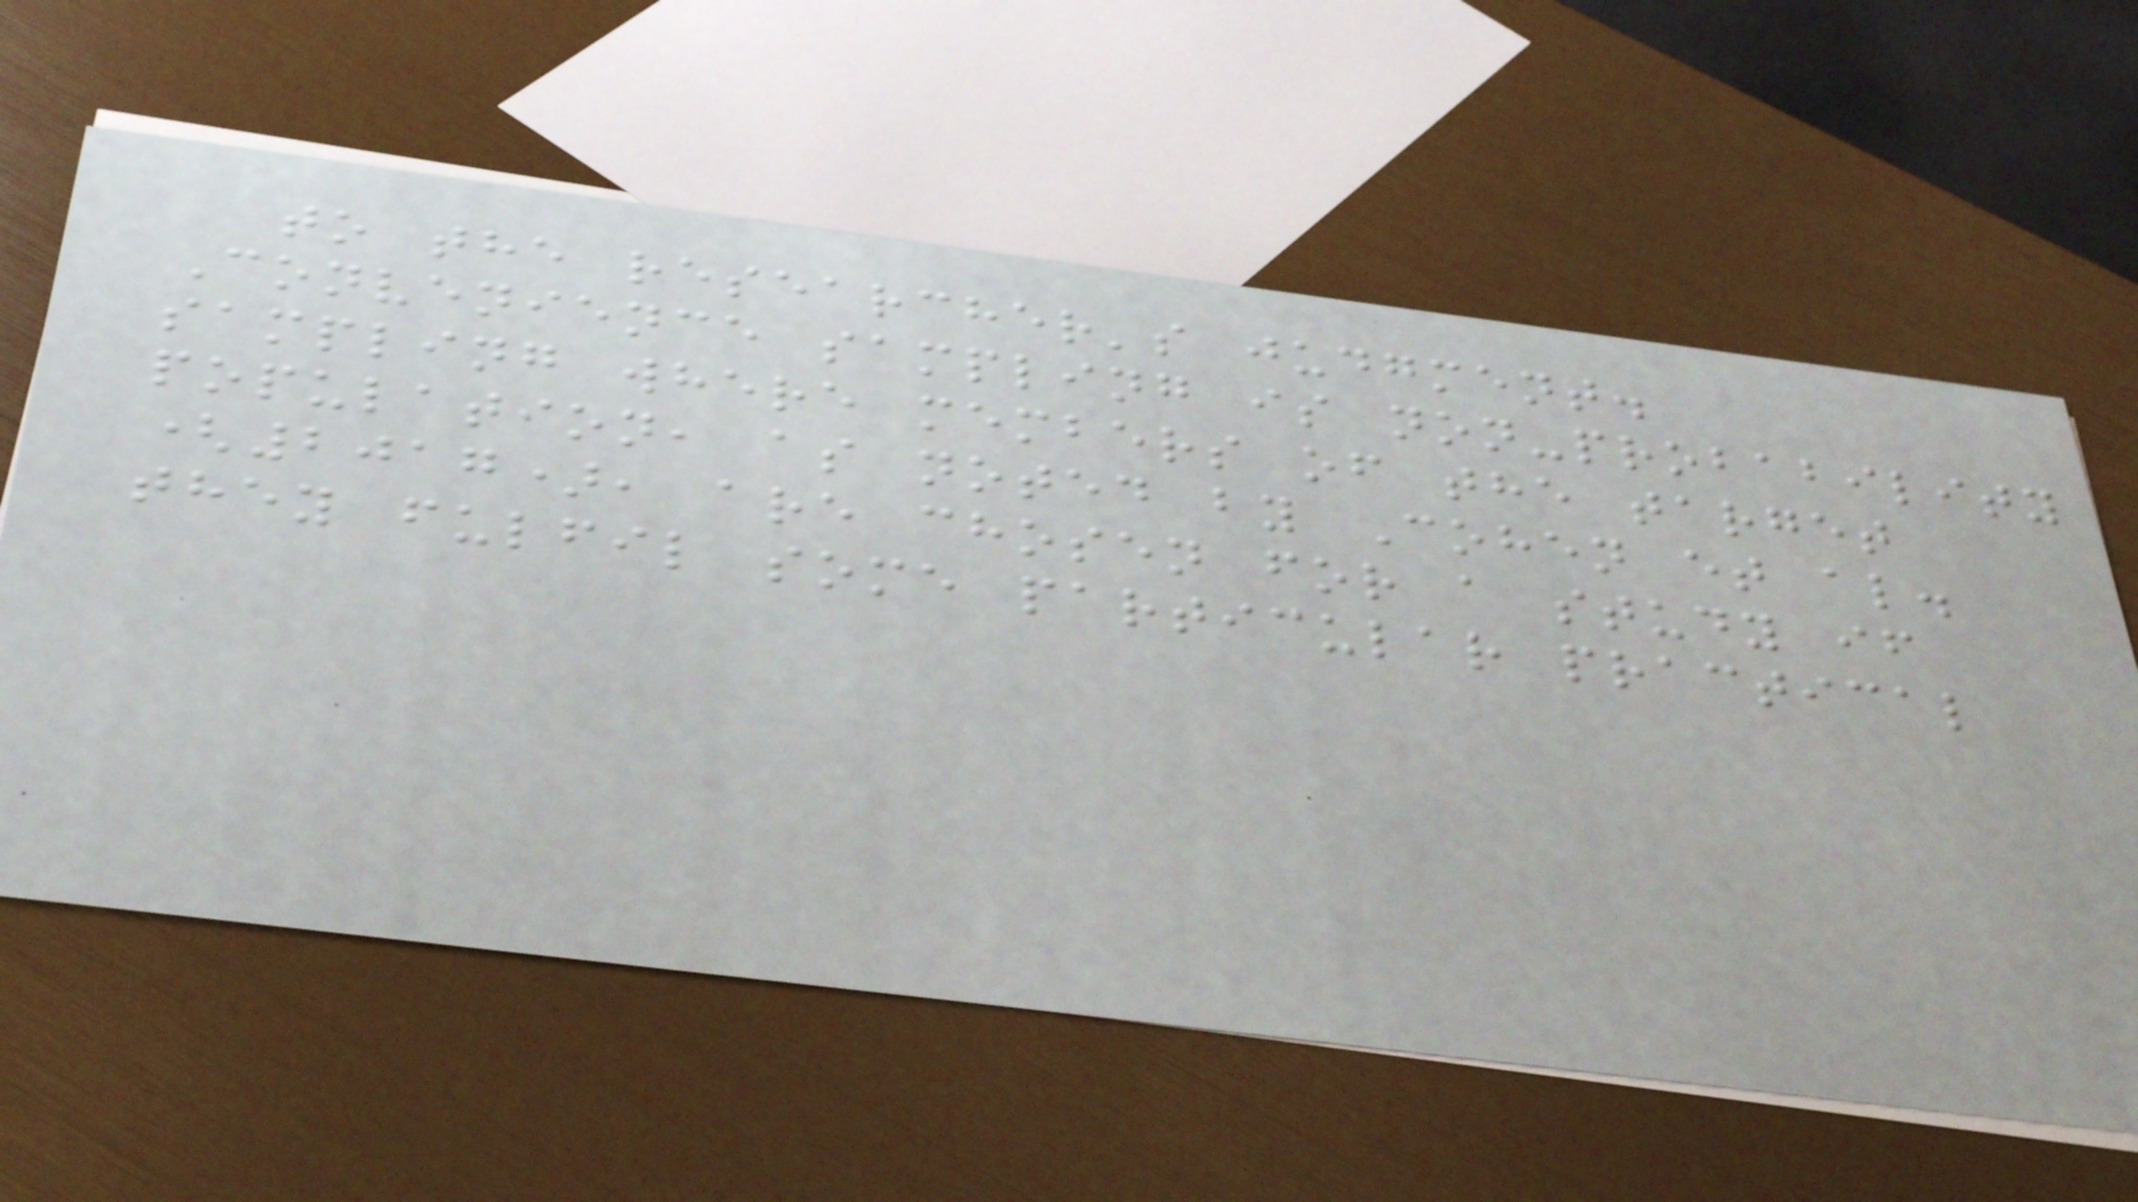to the researcher's judgment.
Convenience sampling is non-probability
sampling where members of the target
population, as noted by Cohen et al.
(2017), are chosen for a study if
they fulfil some particular practical
